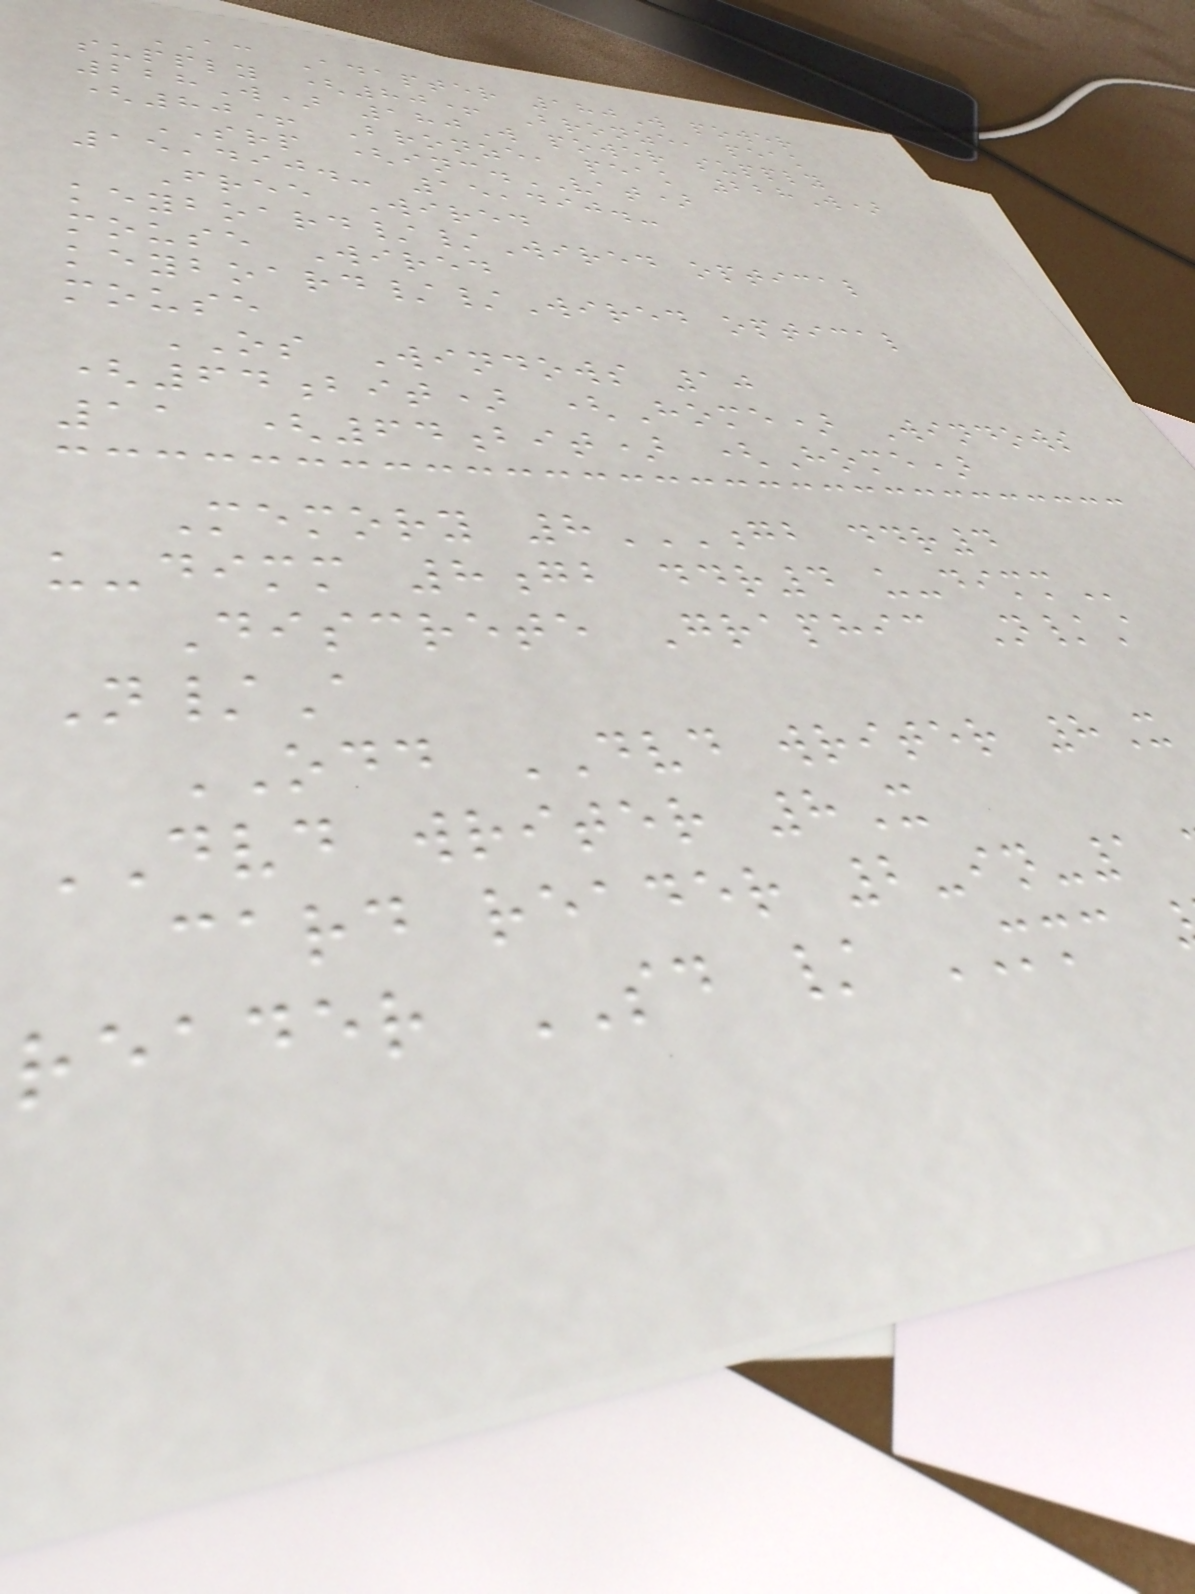AC Adapter 180W power
supply (80+ Bronze, peak
228W) 180W power supply
(80+ Bronze, peak 228W)
SRP (inc.VAT)
15,490.- 15,490.-
Free Wired
keyboard//Wired optical
mouse Wired
keyboard//Wired optical
mouse
OS Windows 10
(64bit) (Home) Windows
11 (64bit) (Home)
Memory 8GB DDR4
u-dimm 8gb ddr4
Discrete Graphic N/A
N/A
ODD DVD writer 8X
DVD writer 8X
card reader 2-in-1
reader SD / MMC
